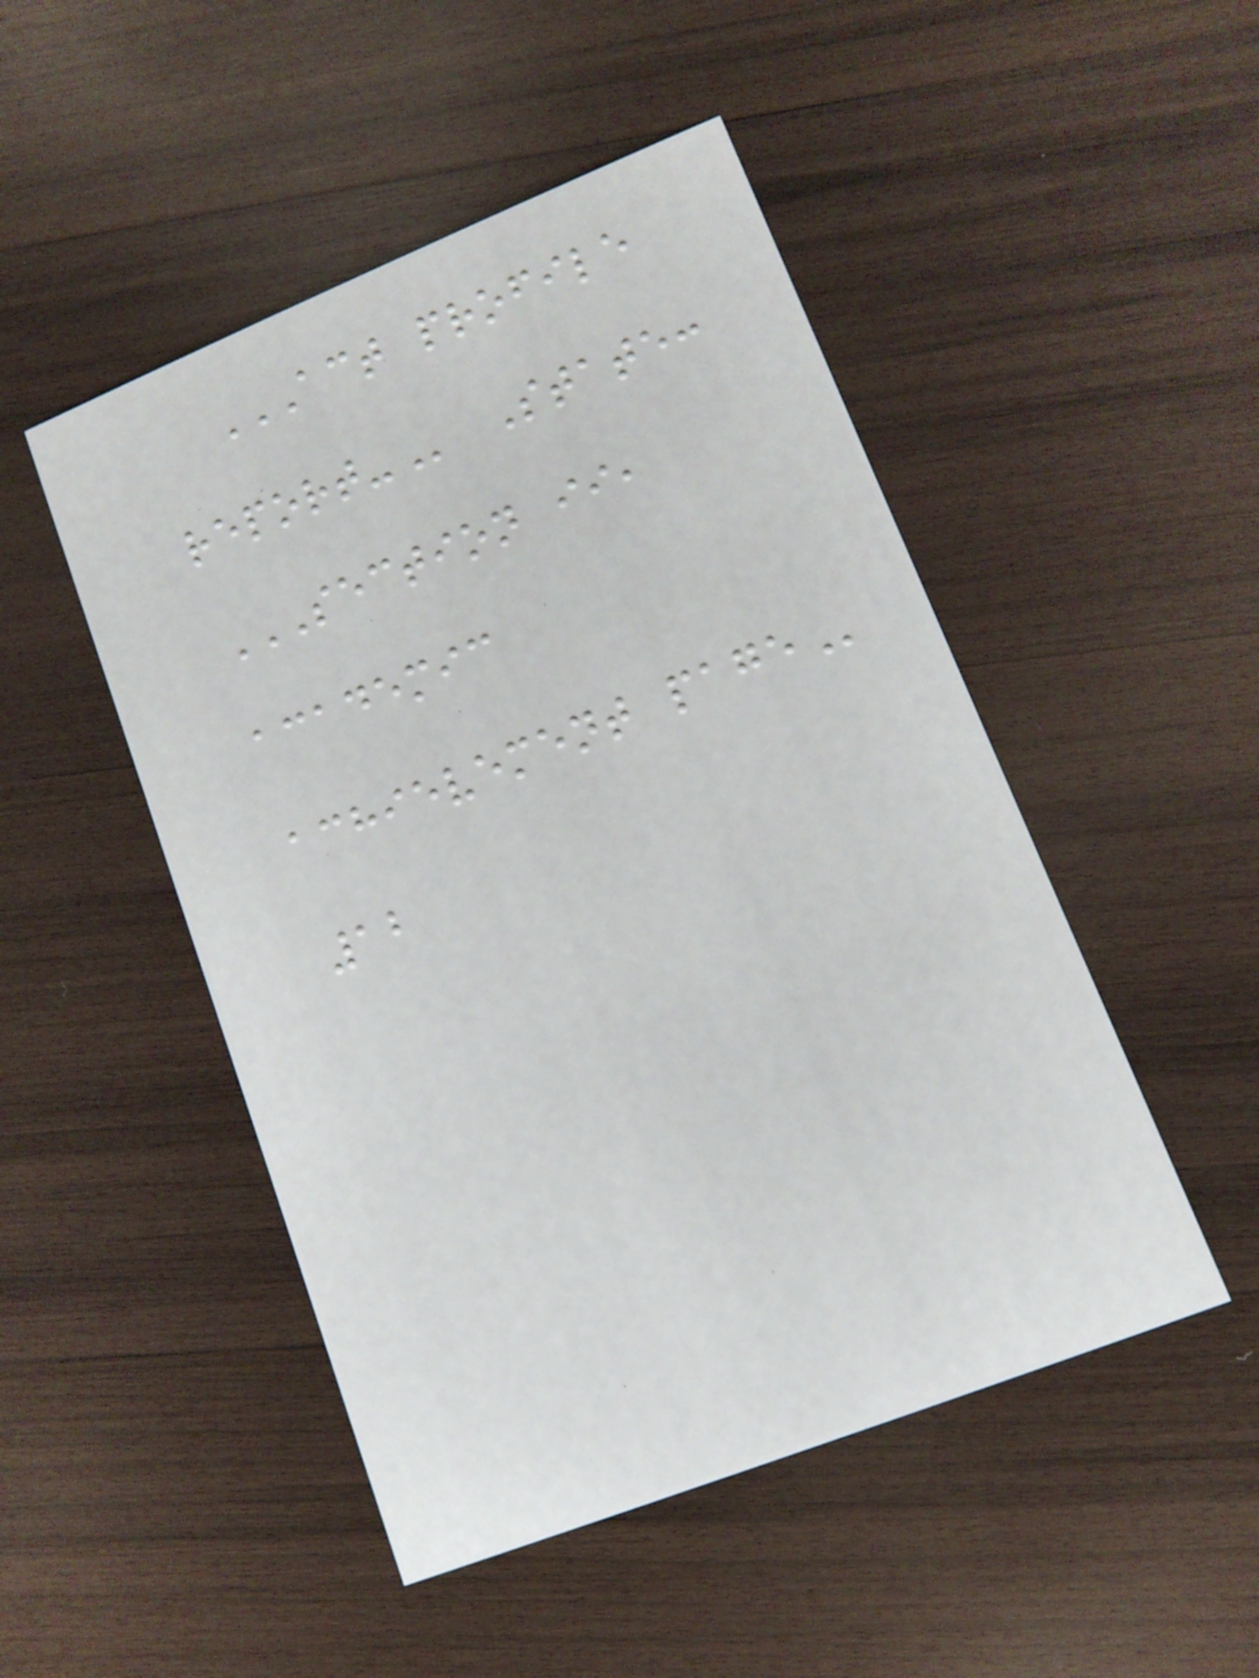ACT PROFILE
REPORT- State:
SECTION II,
ACADEMIC
ACHIEVEMENT PAGE
12
